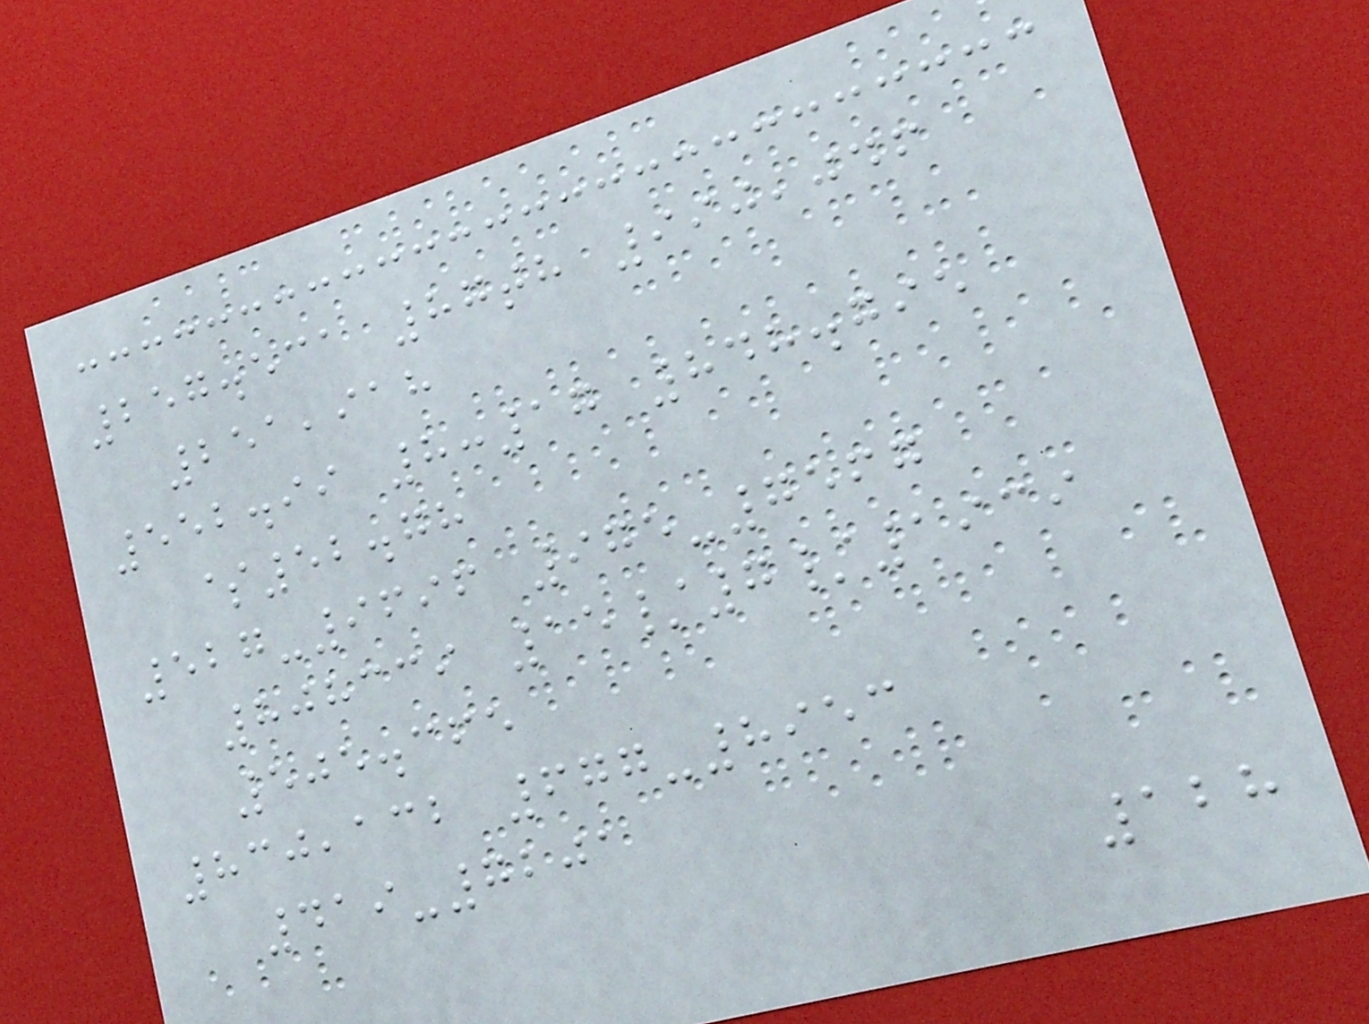257.531 87th 990,046
251,918
552.99 8:17 848.795
$52.78
527-9696 975-7567
808339 15/7/1939
505.365
830,132 677-8953
419-7201
128
